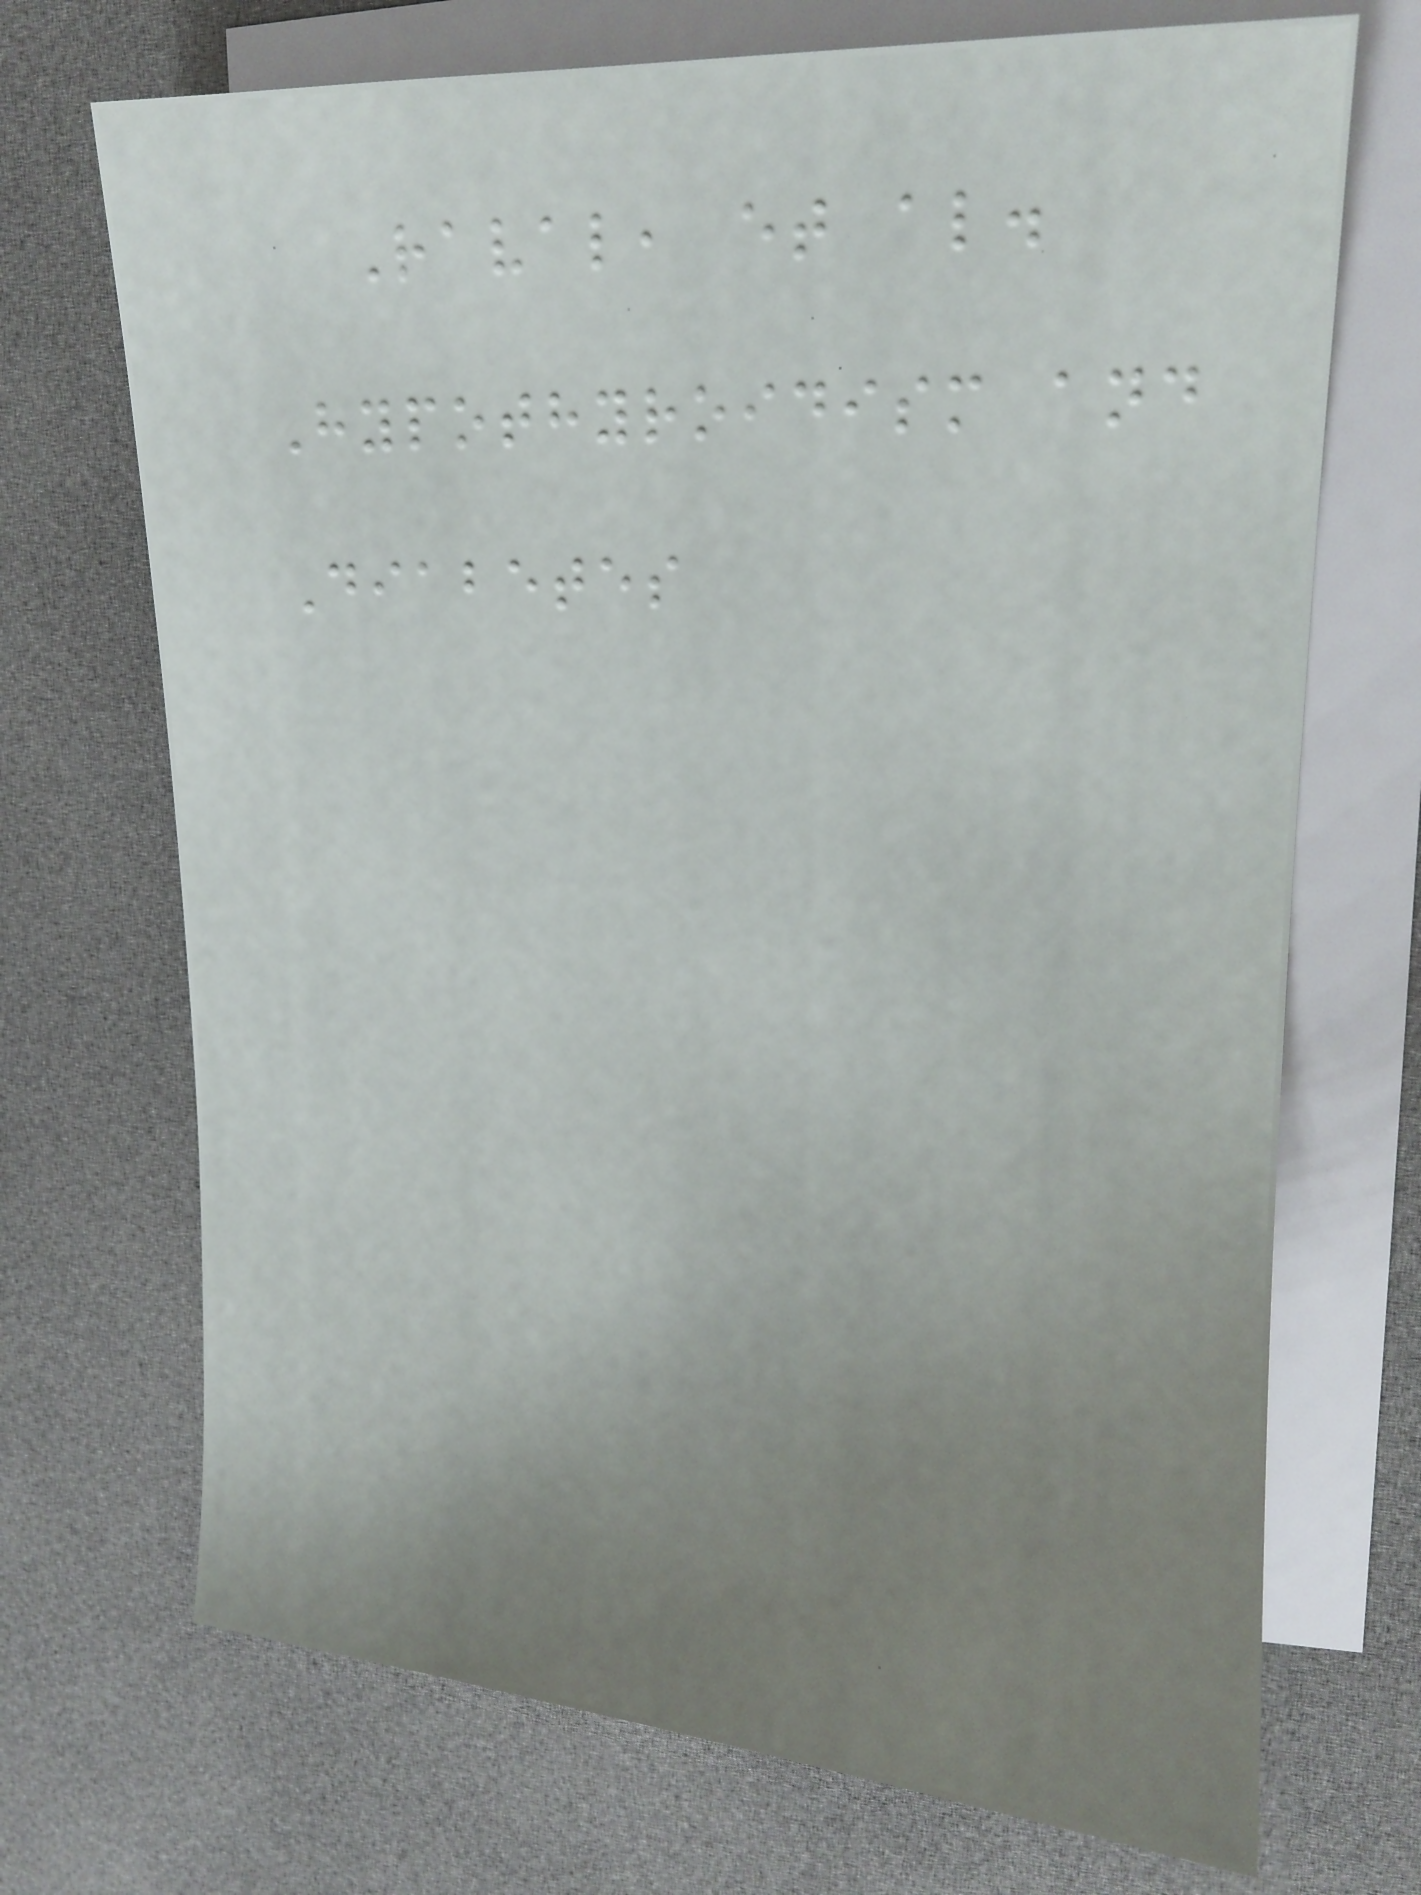Raval, et al.
Hypothyroidism and
Diabetes
